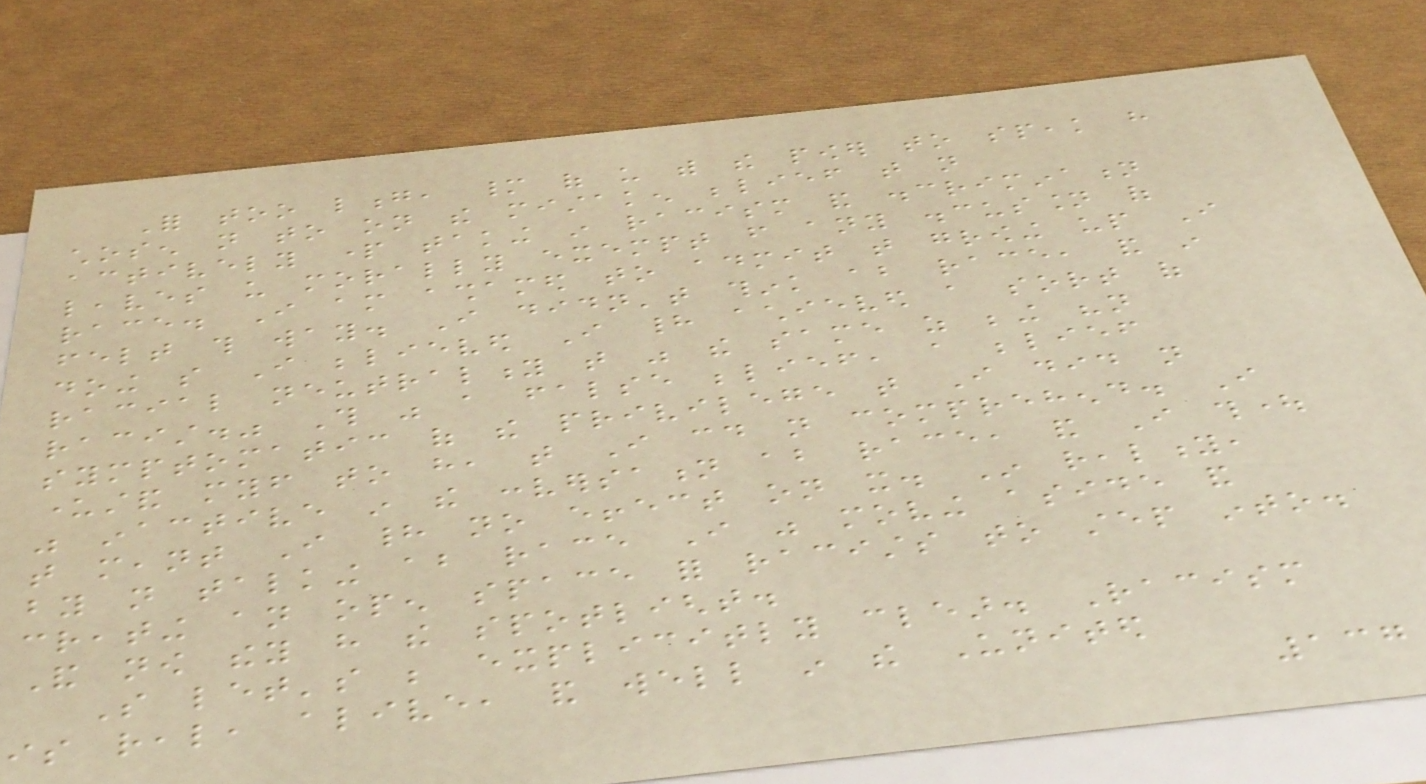For too long, many of us with the power to speak have
chosen not to on the mistaken belief that not
actively part taking in racism and discrimination
leaves us morally exempt from any discussion of
race. I am ashamed to admit that growing up I
felt this way. I didn't think about race, and in
doing so I believed I had achieved a sort of
racial neutrality that was the same as being "not
racist." This was a false belief, a belief
symptomatic of the privilege that I did not
understand myself to have, that I could not comprehend. I
was inactive in the conversation about race, and I thought
that meant I had no effect on it. In reality,
by not talking about race I was moving aside and
creating an open space for racists to step into.
And now they have the spotlight.
So let's be explicitly clear. Racism
is real, alive, and well in the United
137
